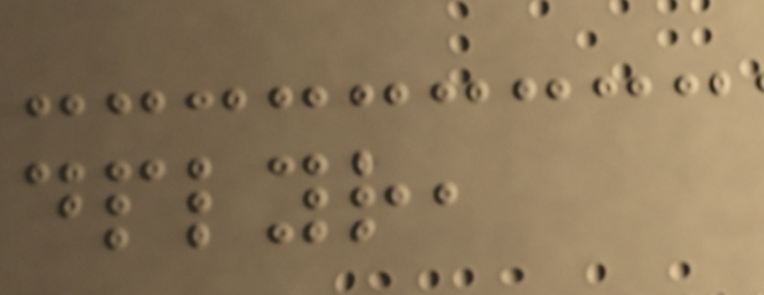dplyr,
